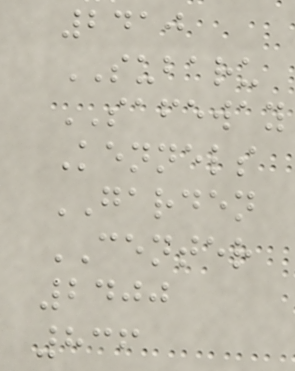2410
SUBARU
SAFEWAY
Kennels
GARDEN
CENTER
2400
836
